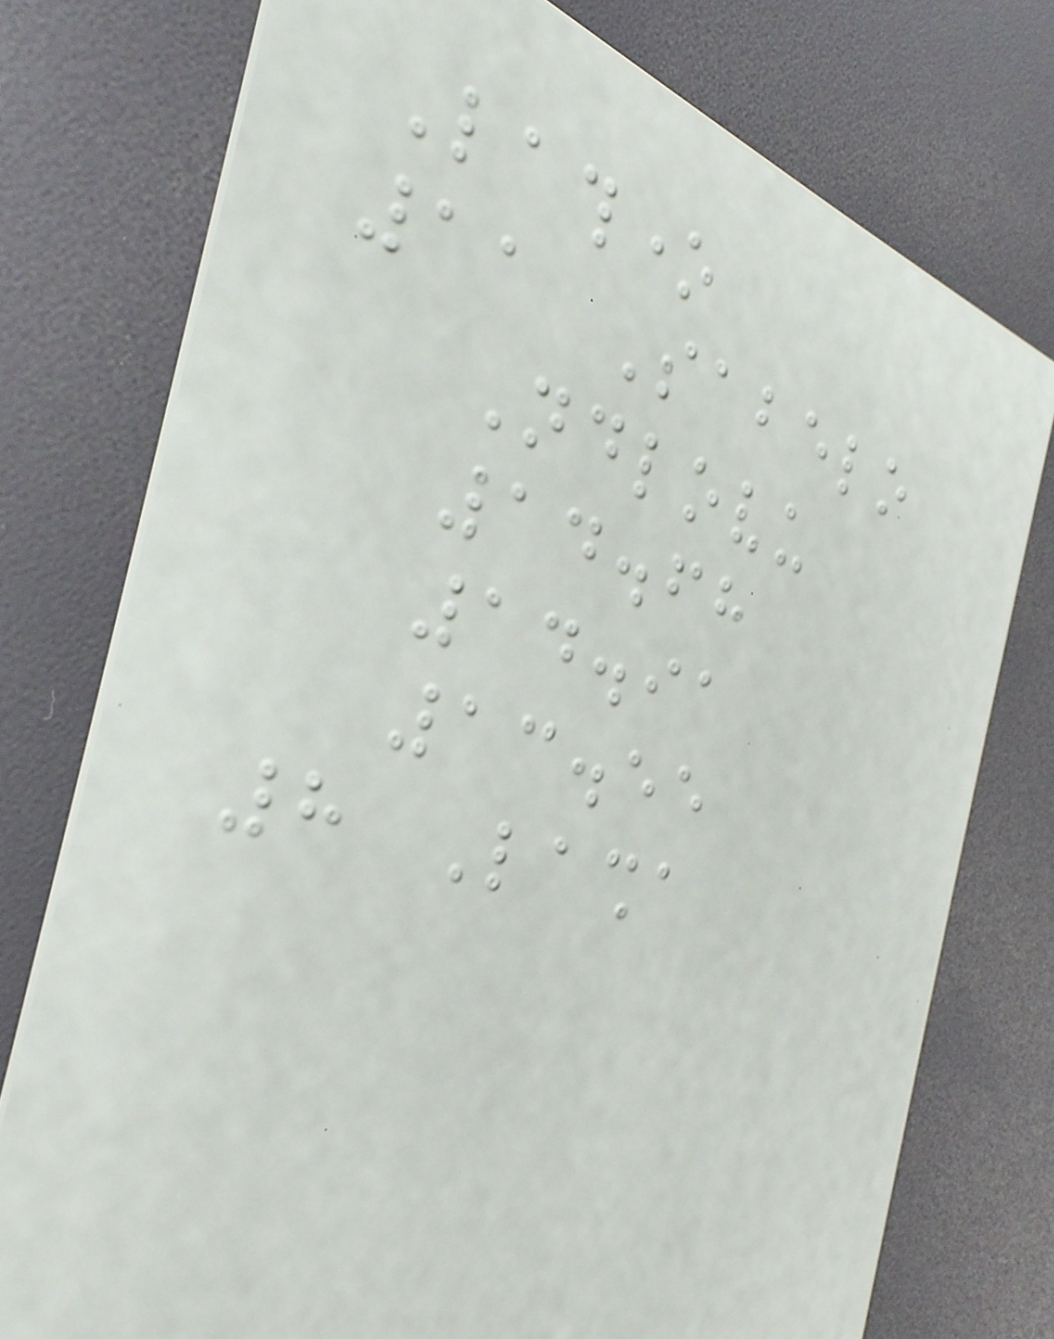Lathone
11 Sabelo
Ndlovu
14.68
14.91
13.55
8 Lasha
